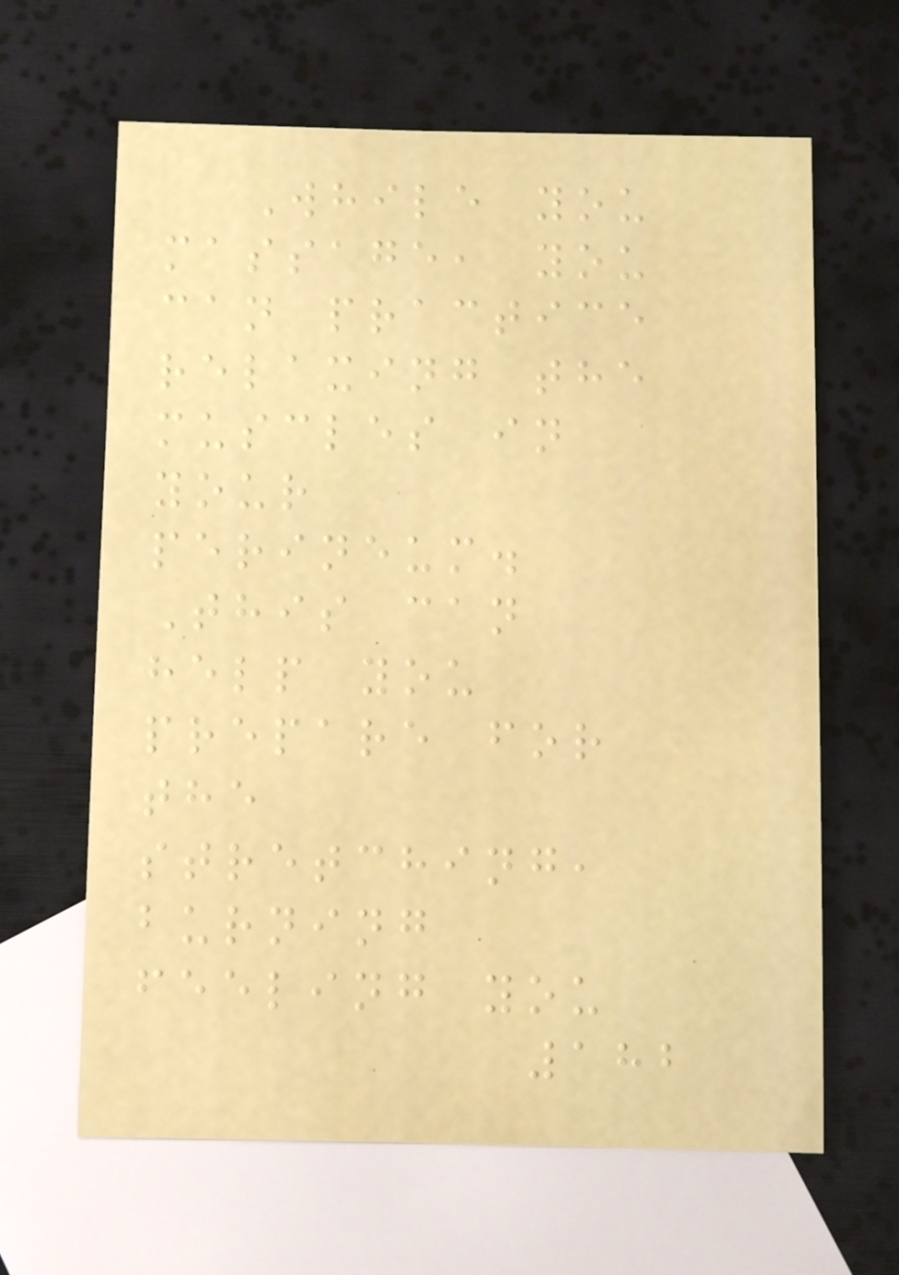While you
massage, you
can practice
relaxing the
muscles in
your
perineum.
This can
help you
prepare for
the
stretching,
burning
feeling you
182
